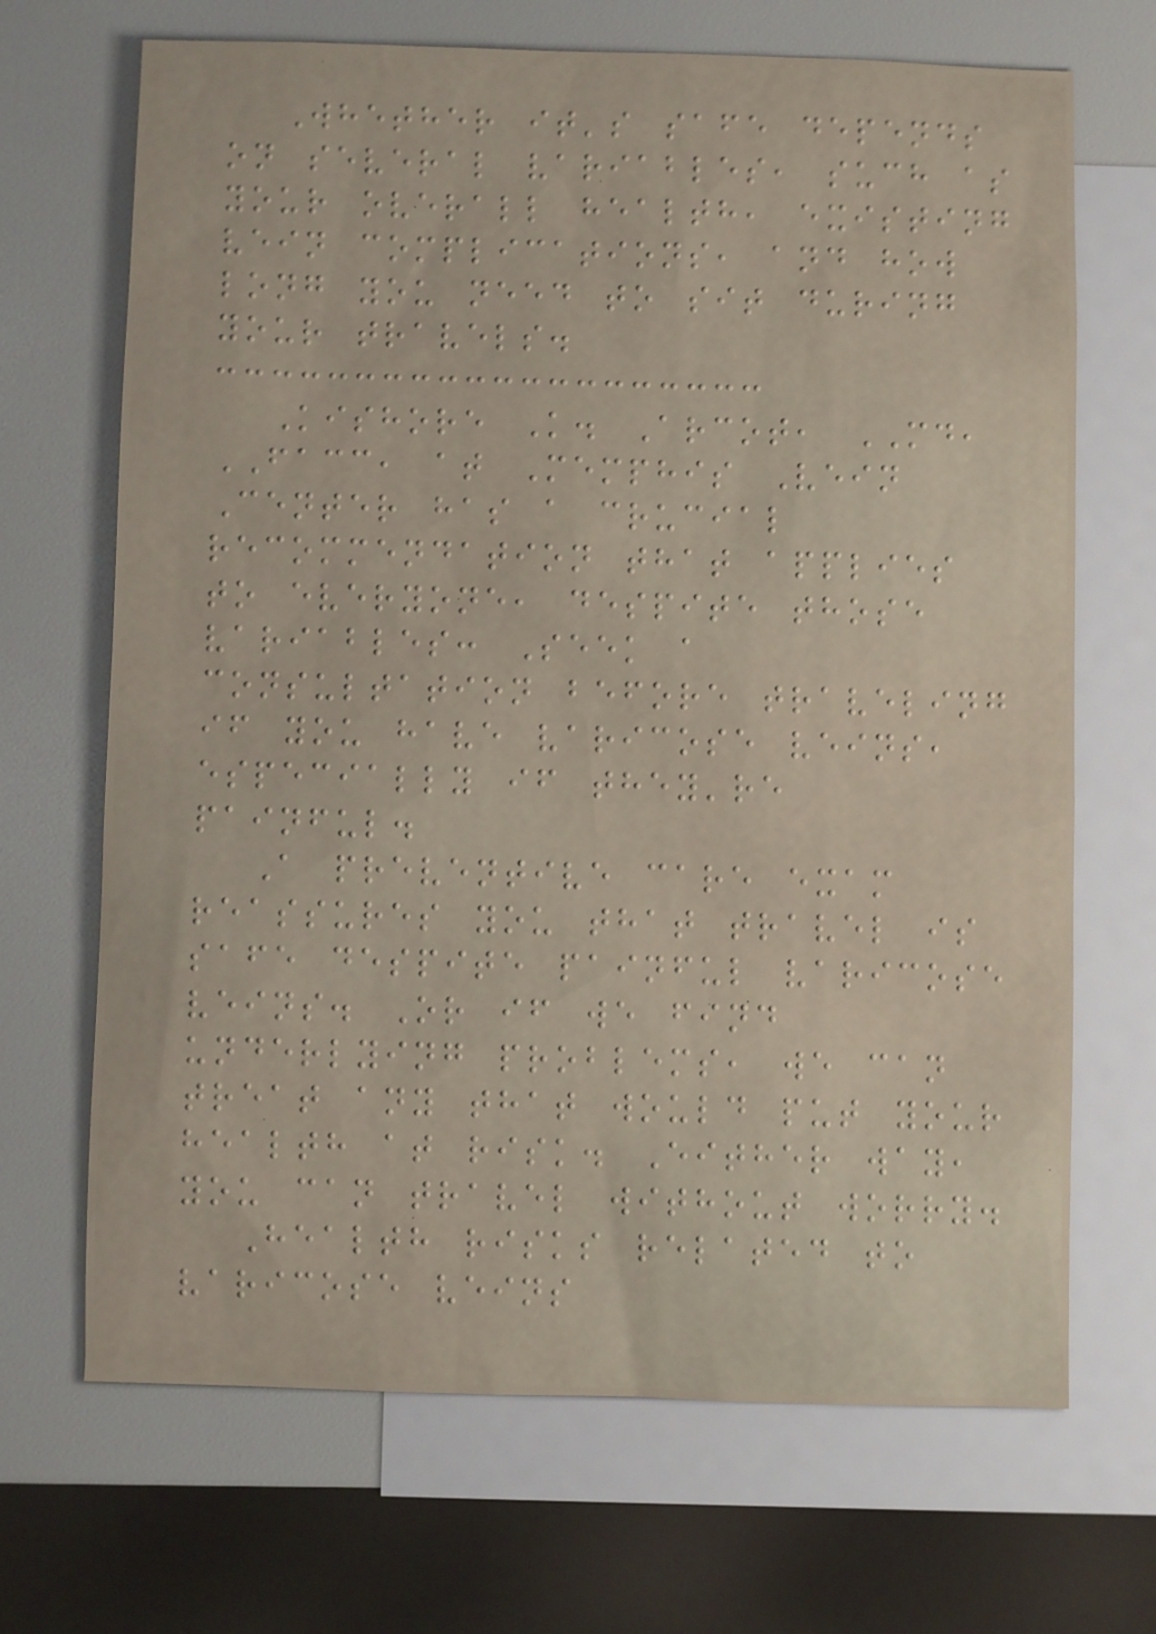Whether it's safe depends
on several variables, such as
your overall health, existing
vein complications, and how
long you need to sit during
your travels.
Kishore K. Arcot, MD,
FACC, at Memphis Vein
Center has a crucial
recommendation that applies
to everyone, despite those
variables: Seek a
consultation before traveling
if you have varicose veins,
especially if they're
painful.
A preventive care exam
reassures you that travel is
safe despite painful varicose
veins. Or if we find
underlying problems, we can
treat any that would put your
health at risk. Either way,
you can travel without worry.
Health risks related to
varicose veins
